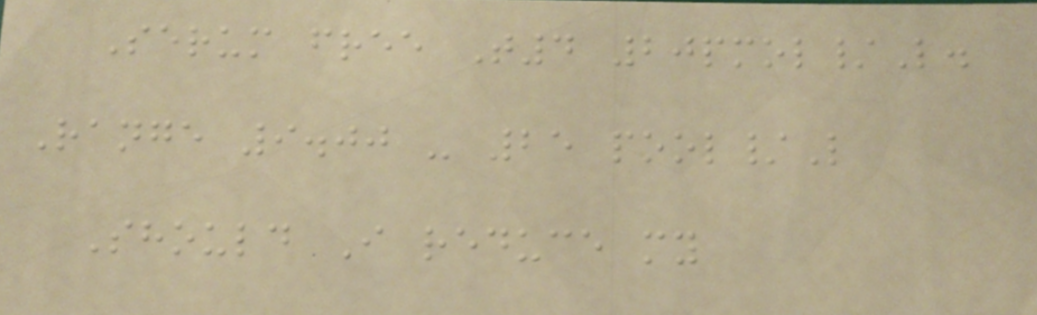Serum free T4 20pmol/L.
Range 9.00 - 25 pool/L
Should I reduce my
